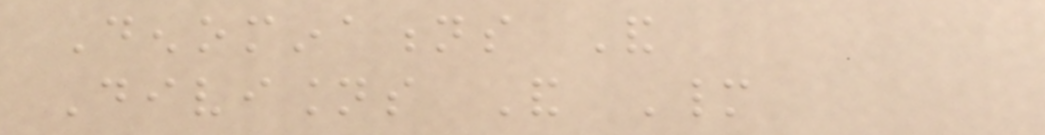Denominations And
Divisions And Many
